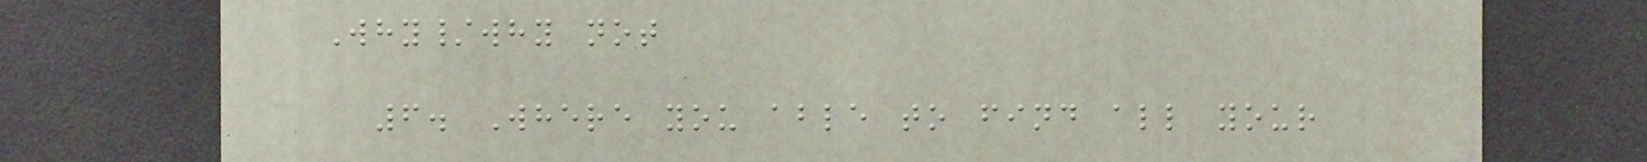Why/why not
6. Where you able to find all your
